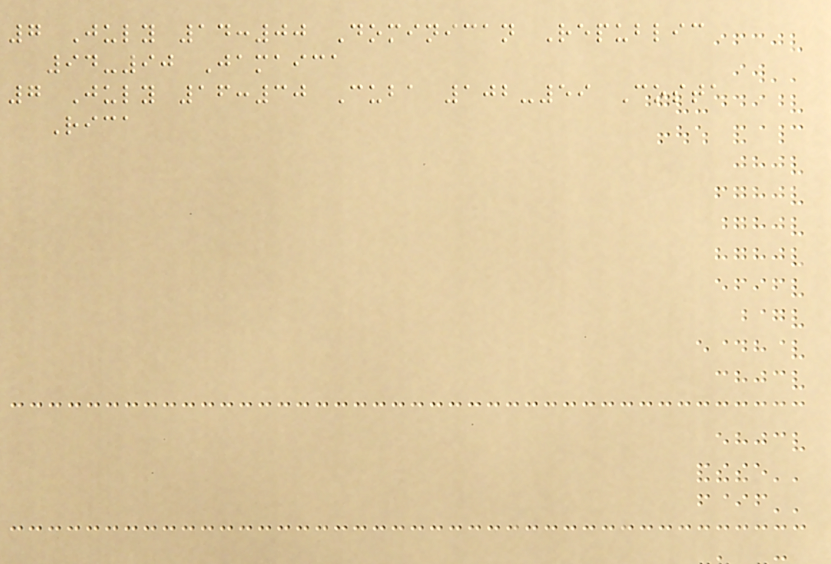7 July 14:00 Dominican Republic
94-90 Jamaica
7 July 16:30 Cuba 102-59 Costa
Rica
